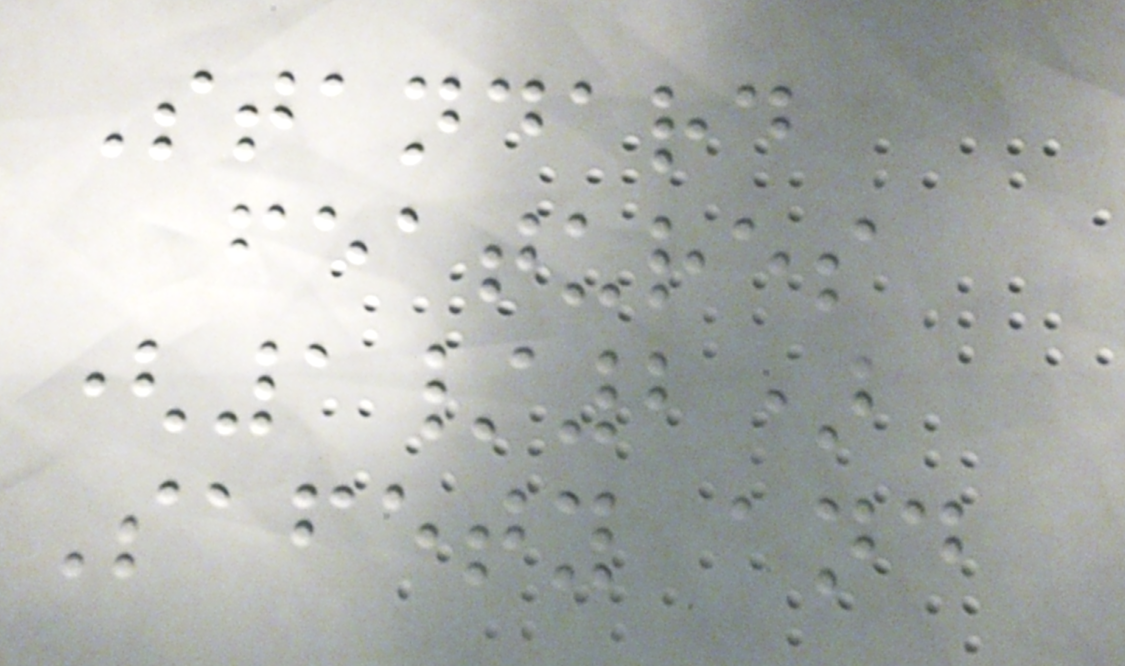Standard
features
(1/2)
Safety and
